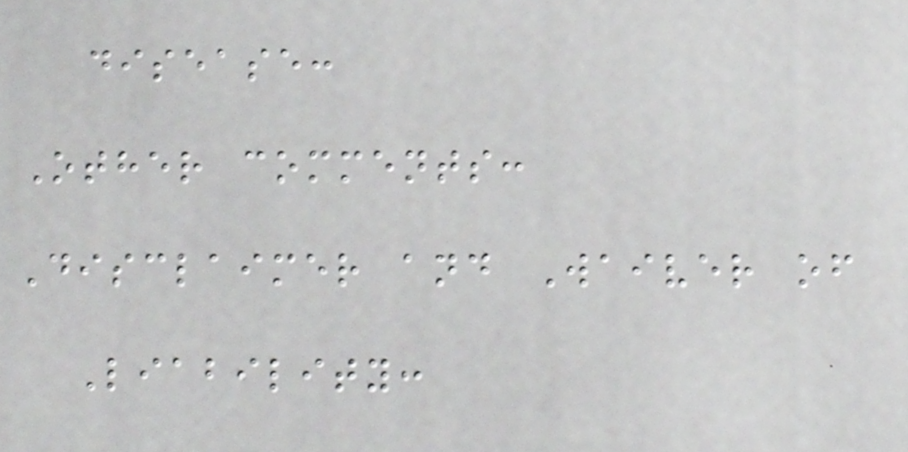disease:
Other comments:
Disclaimer and Waiver of
Liability:
